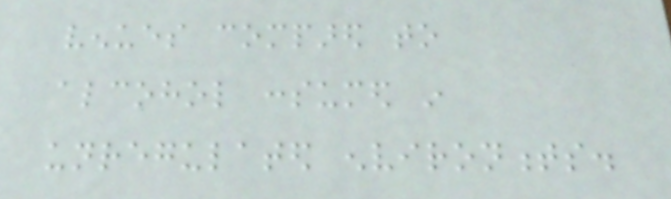venues compared to
alcohol consumed in
unregulated environments.
